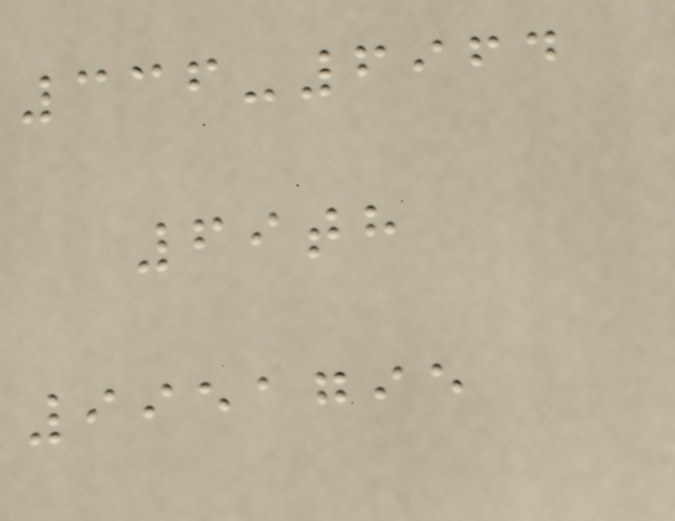336-6964
69th
9951795
